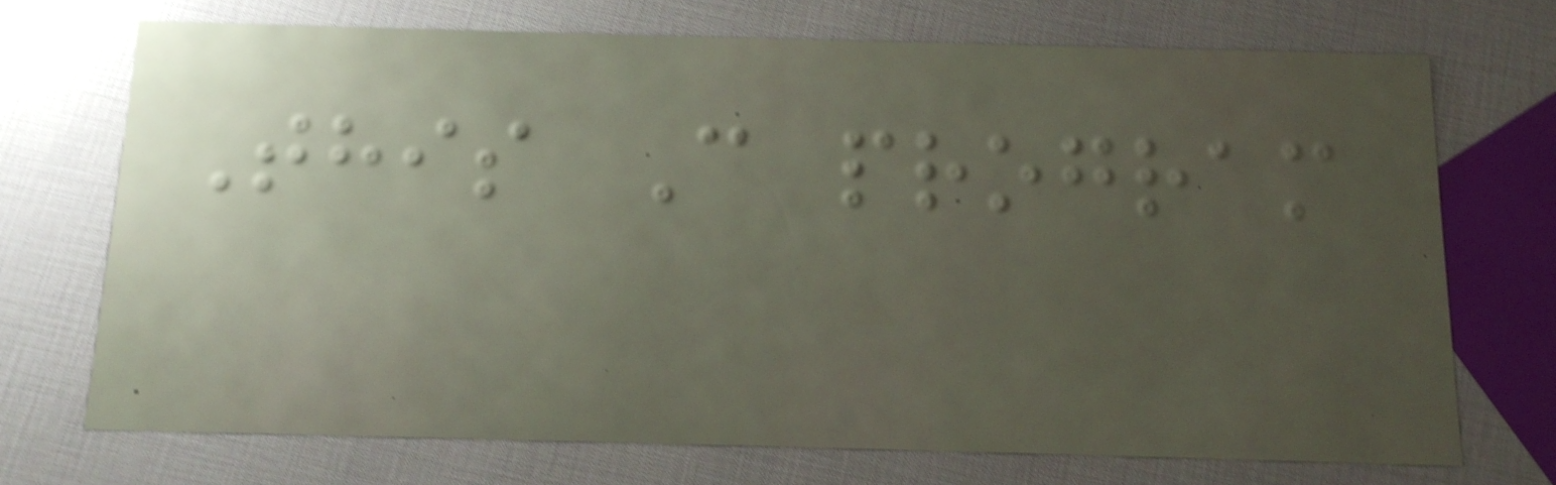This C program
